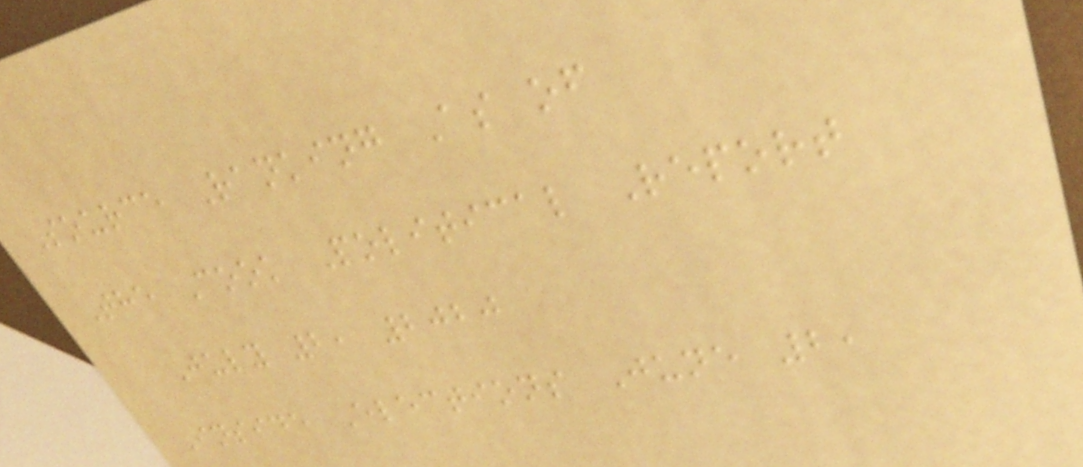Source Ranking As of
The Cook Political Report
July 2, 2020
Inside Elections June 2,
